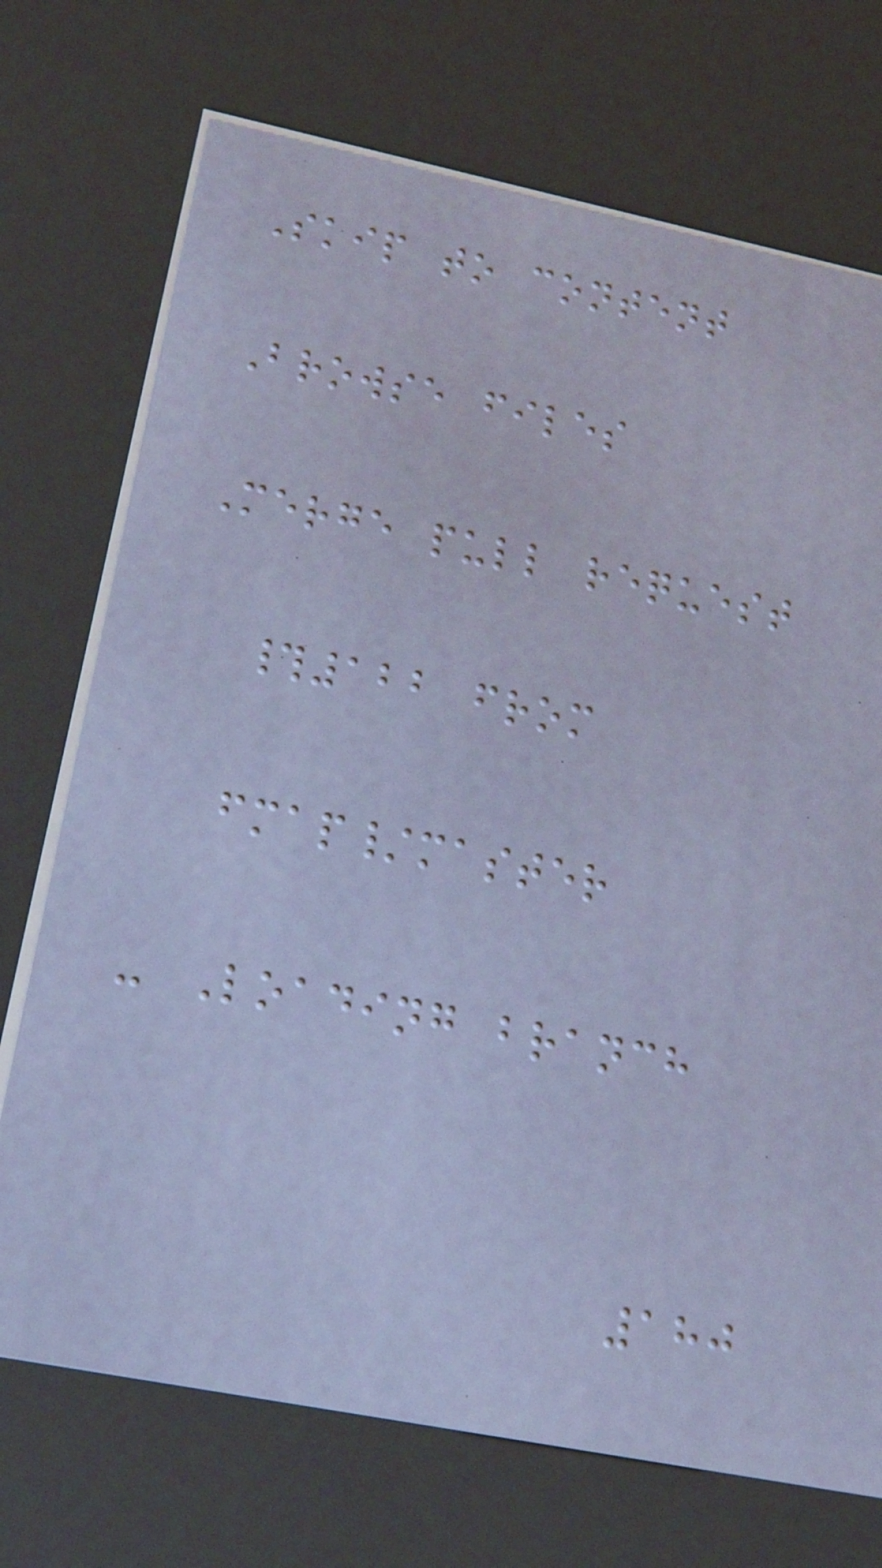Skip to content
Browse files
Merge pull request
#122 from
fmap/master
- Loading branch
180
